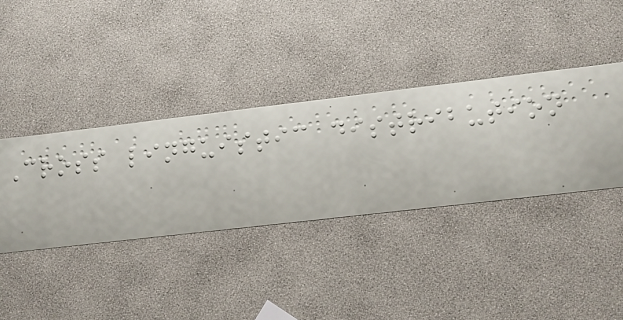Cross linguistic distribution
